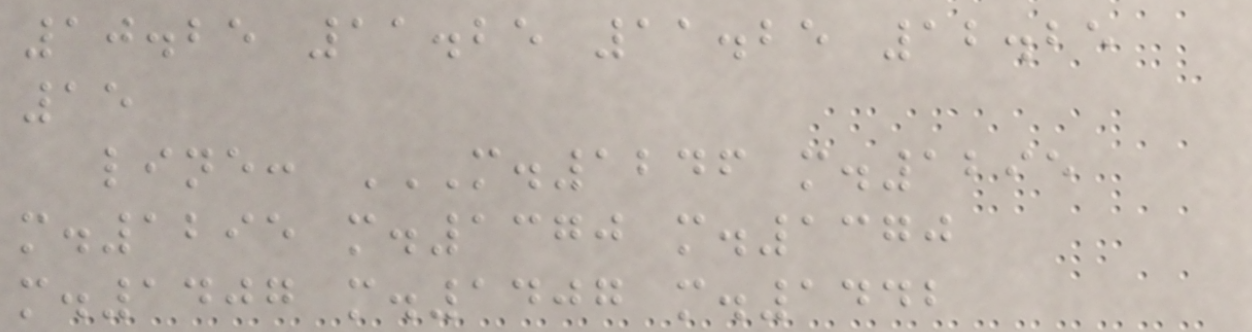10.25 11.25 11.25 12.25
15
line: M.1246 M.1295
M.1295 M.1370 M.1370
M.1407 M.1407 M.1442
